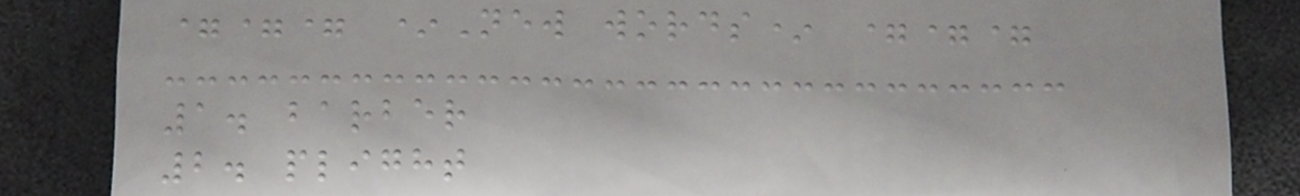=== *New words* ===
1. barber
2. plight
